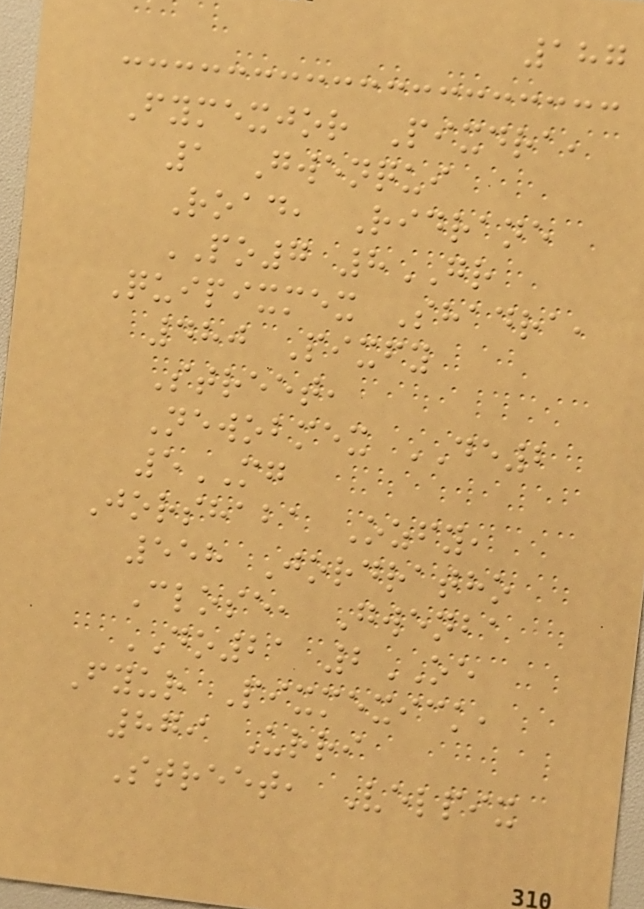187
Fymexjor Pixdra,
1 Gwenqui
Road, Ridrane
PO7 8GR
Quipixmex Shadra,
480 Pixfy
Street,
Newobmex DE2
5MG
Jorshaba Ozfy,
558 Jordratho
Close, Gwenba
DO21 2OE
Fyur Pixmexick,
879 Urri
Street, Velpix
